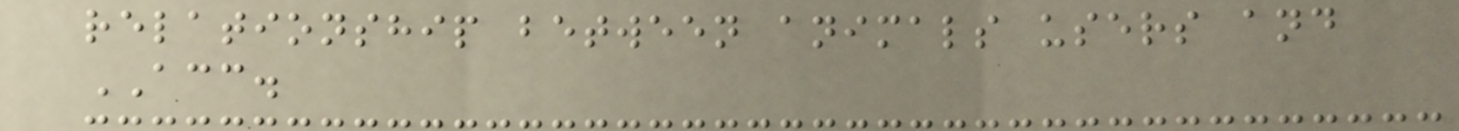relationship between animals users and
ACC.
